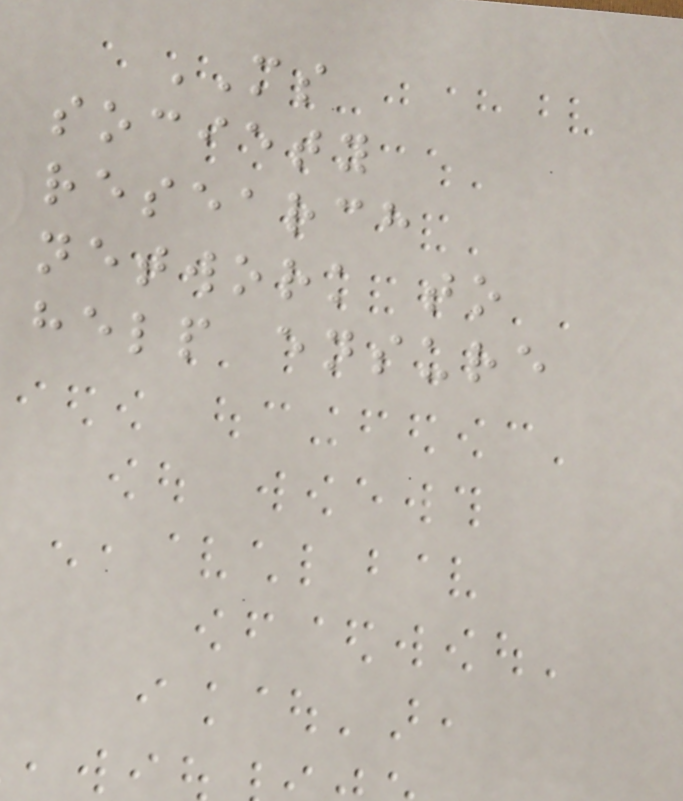MS
society
research
network to
help ensure
